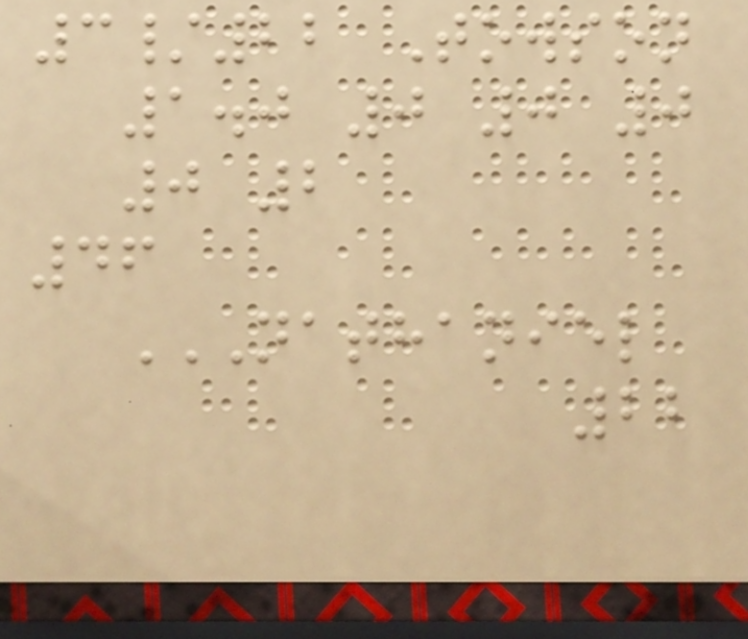3/22 Towson
1.0 0 0 0
0 2
46
NATHANIEL
22
